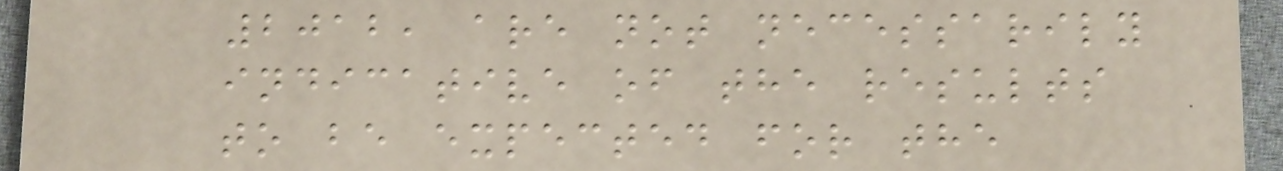2012, are not necessarily
indicative of the results
to be expected for the
